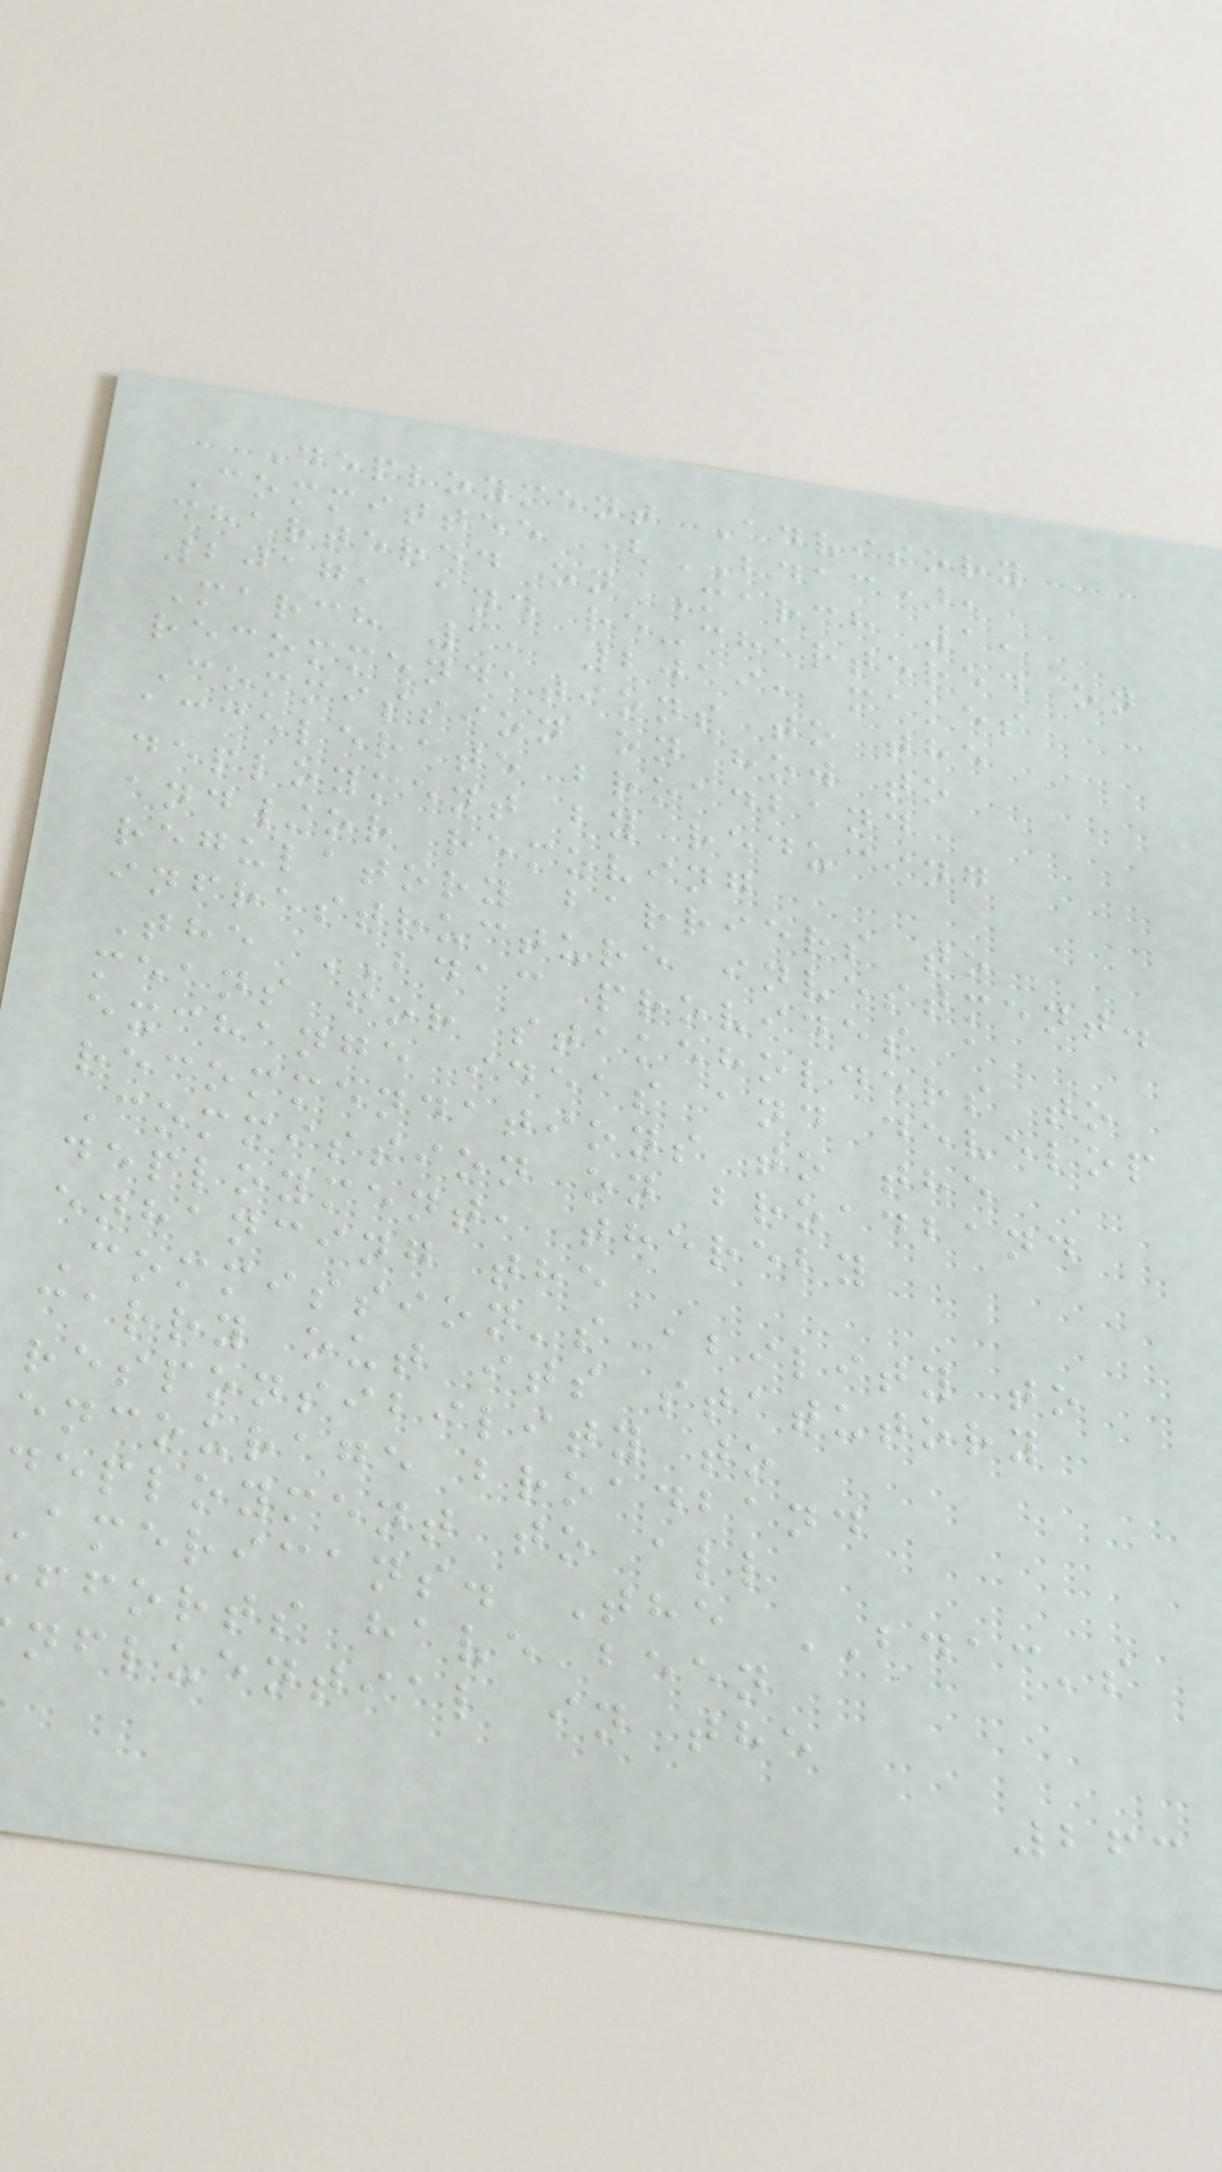Deployment Advisory
Committee (BDAC),
chartered on March 1,
2017, and re-chartered on
March 1, 2019, makes
recommendations to the
Commission on how to
accelerate broadband
deployment by reducing
and/or removing
regulatory barriers to
infrastructure investment.
The BDAC provides a
means for stakeholders to
exchange ideas and develop
recommendations to the
Commission on broadband
deployment, thereby
enhancing the
Commission's ability to
carry out its statutory
responsibility to
encourage broadband
deployment to all
americans. The BDAC's
fforts have been
nfluential in the
263
